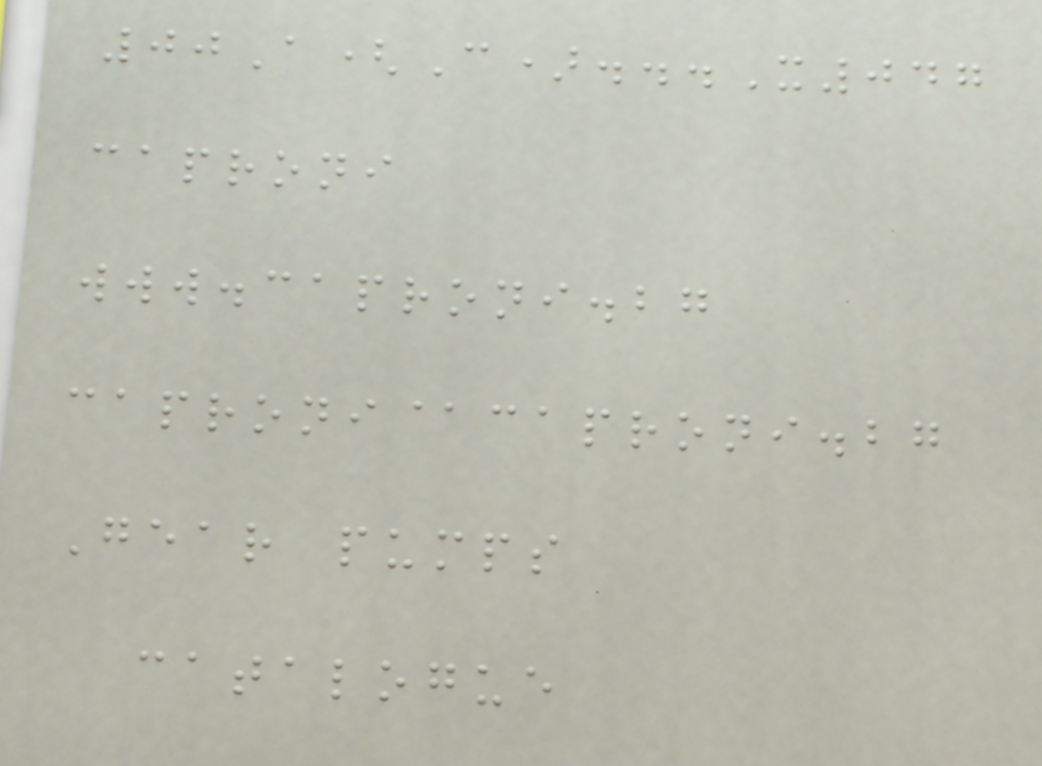00A(C)...X047
caproni
www.caproni.bg
caproni@caproni.bg
Gear pumps
catalogue
